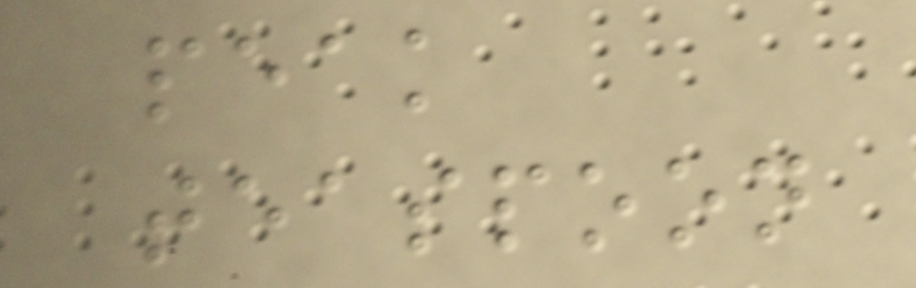peak
teaspoon
